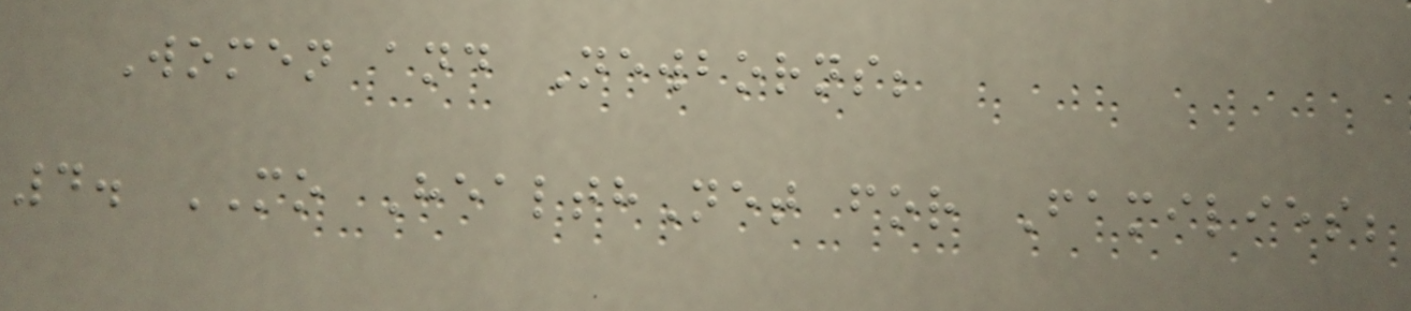Women and Newborns;
4. MO HealthNet for Families;
